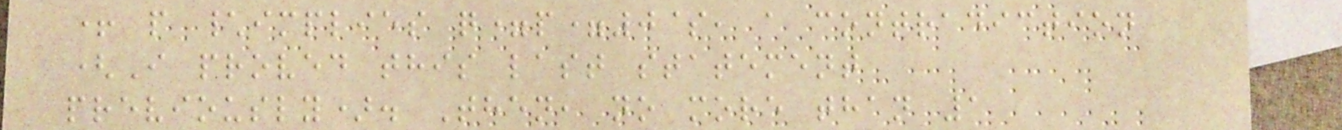+ p \implies q=p=0$, a contradiction
(I proved this last statement
previously). Then, no more than 1
